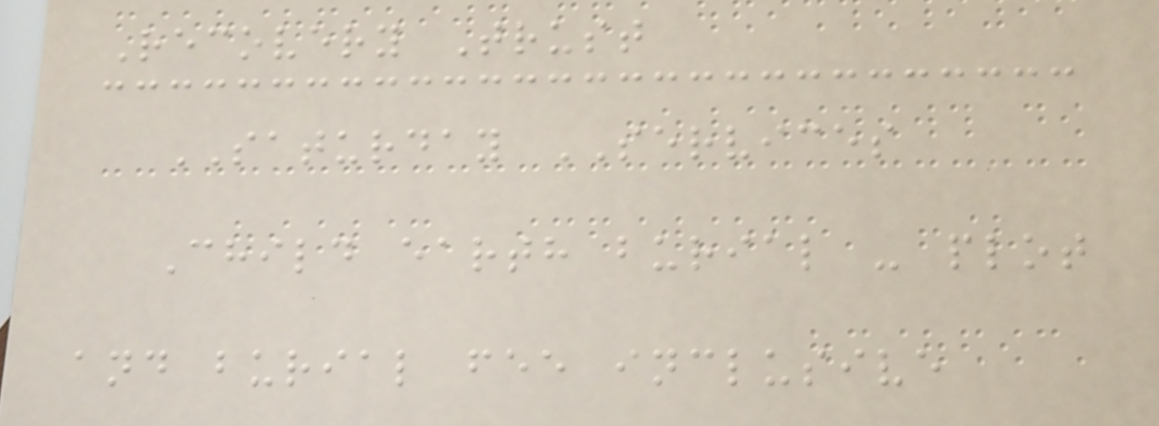Recovery Trust
SATURDAY SERVICES
Child earth burial - plot
and burial fee inclusive
